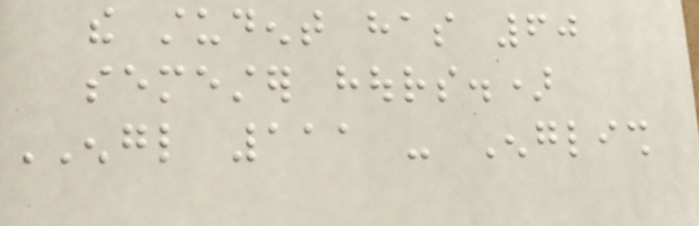the student has 60
semester hours.)
ENGL 111 - English
